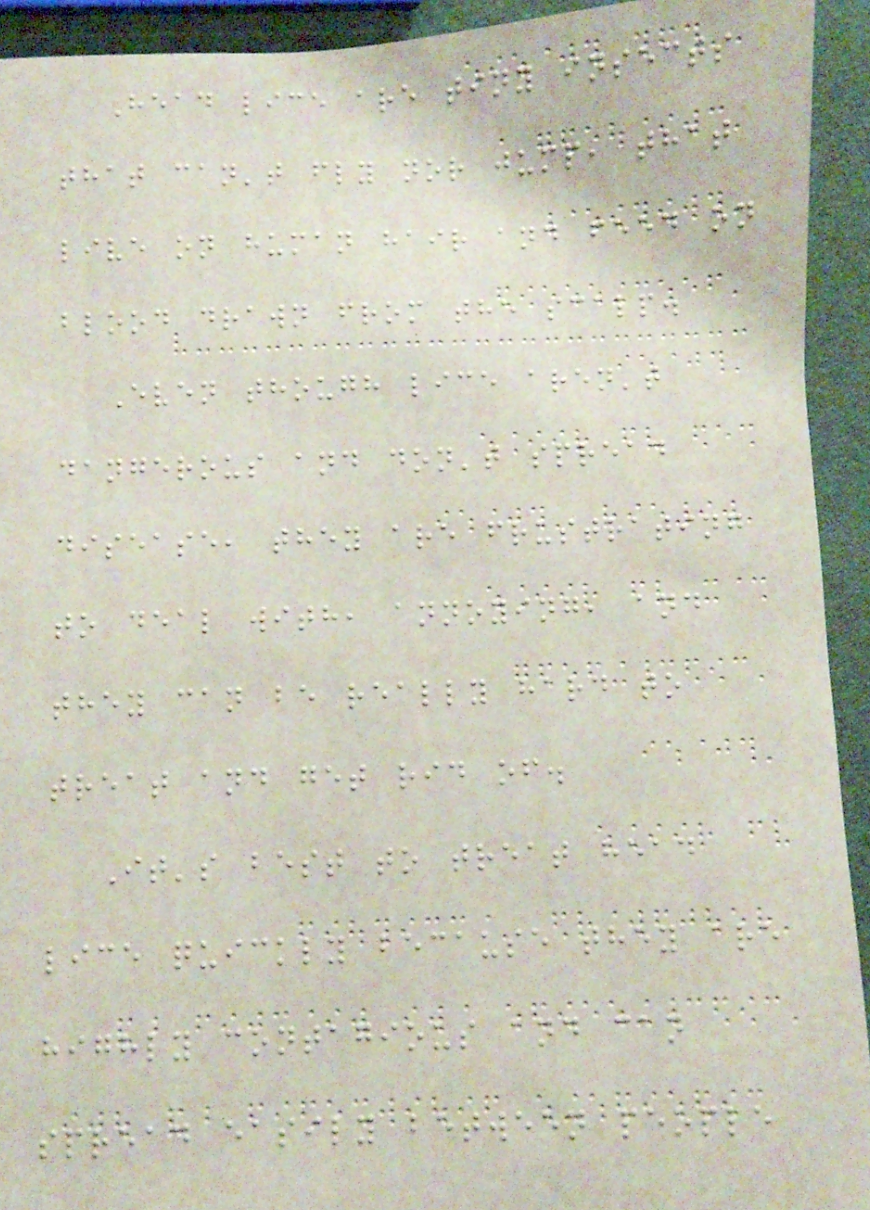Head lice are tiny insects
that can't fly nor jump, that
live on human hair and feed on
blood drawn from the scalp.
Even though lice aren't
dangerous and don't spread
disease, they are frustrating
to deal with, annoying, and
they can be really hard to
treat and get rid of.
It's best to treat head
lice quickly because they are
highly contagious and can
spread easily between people
